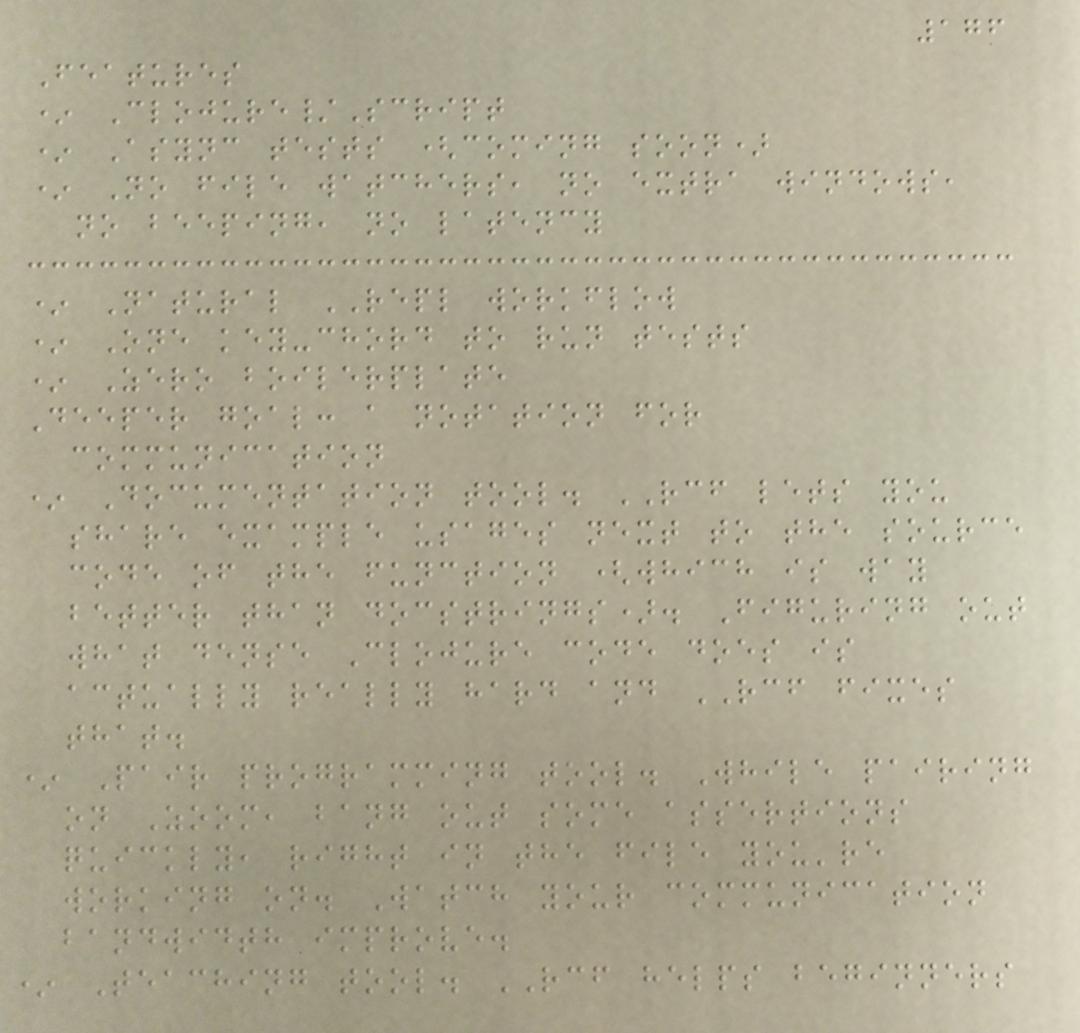176
Features
* Clojure/Script
* Async tests (coming soon)
* No file watchers, no extra windows,
no beeping, no latency
* Natural REPL workflow
* One key-chord to run tests
* Zero boilerplate
Deeper goal: a notation for
communication
* Documentation tool. RCF lets you
share example usages next to the source
code of the function (which is way
better than docstrings). Figuring out
what dense Clojure code does is
actually really hard and RCF fixes
that.
* Pair programming tool. While pairing
on Zoom, bang out some assertions
quickly, right in the file you're
working on. Watch your communication
bandwidth improve.
* Teaching tool. RCF helps beginners
